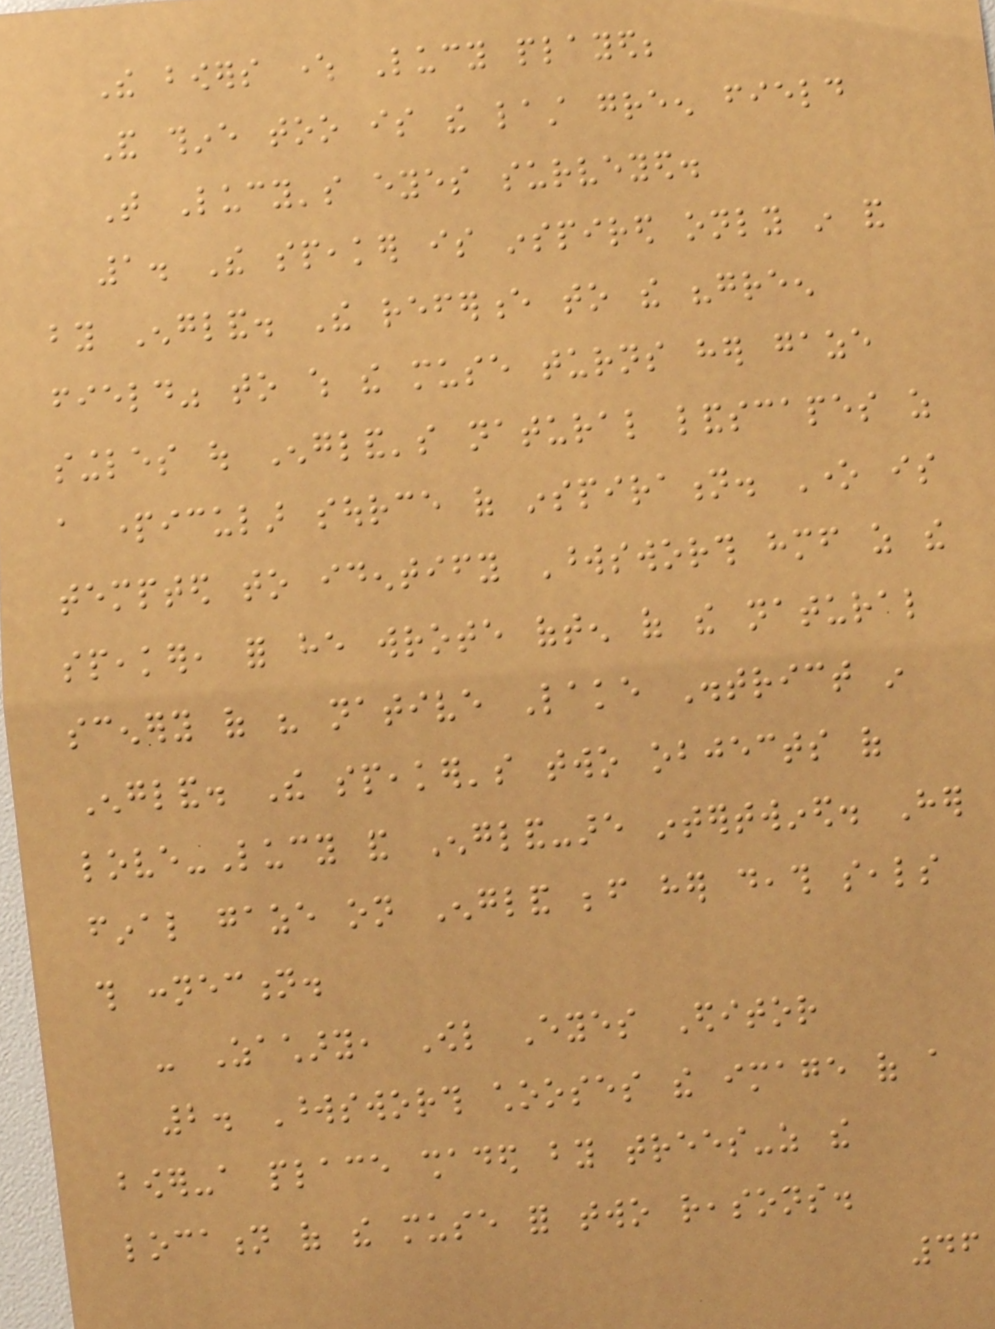The bowers where Lucy played;
And thine too is the last green field
That Lucy's eyes surveyed.
1. The speaker is inspired only in and
by England. The reference to the "green
field" to which the muse turns her gaze
singles out England's natural landscapes as
a particular source of inspiration. One is
tempted to identify Wordsworth himself as the
speaker, for he wrote often of the natural
scenery of his native Lake District in
England. The speaker's two objects of
love-Lucy and England-are intertwined. Her
final gaze on England before her death seals
this connection.
- Zachary, Owl Eyes Editor
2. Wordsworth chooses the image of a
bower-a place shaded by trees-as the
location of the muse for two reasons.
46
